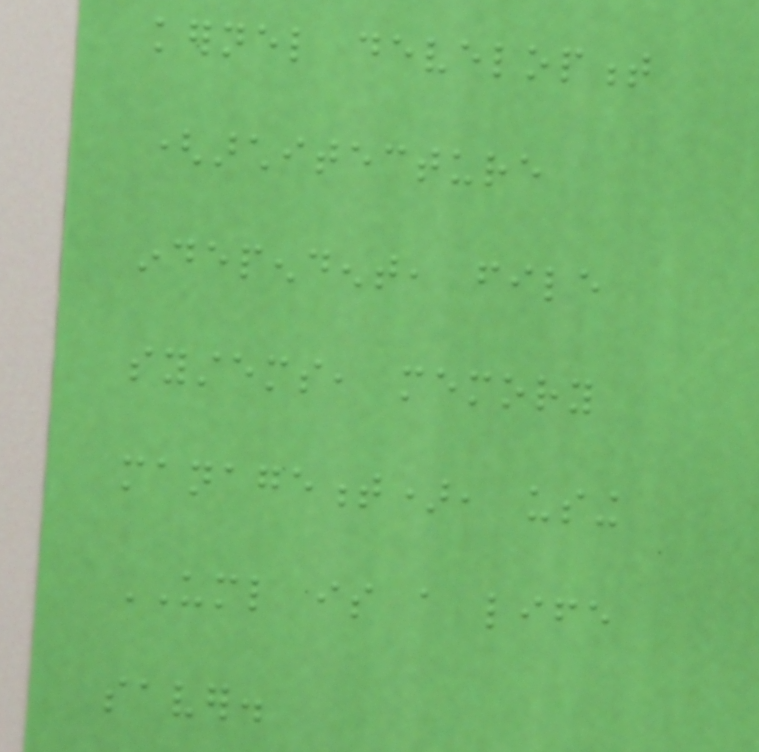kernel development
(architecture
independent, file
systems, memory
management), using
UML is a life
saver.
